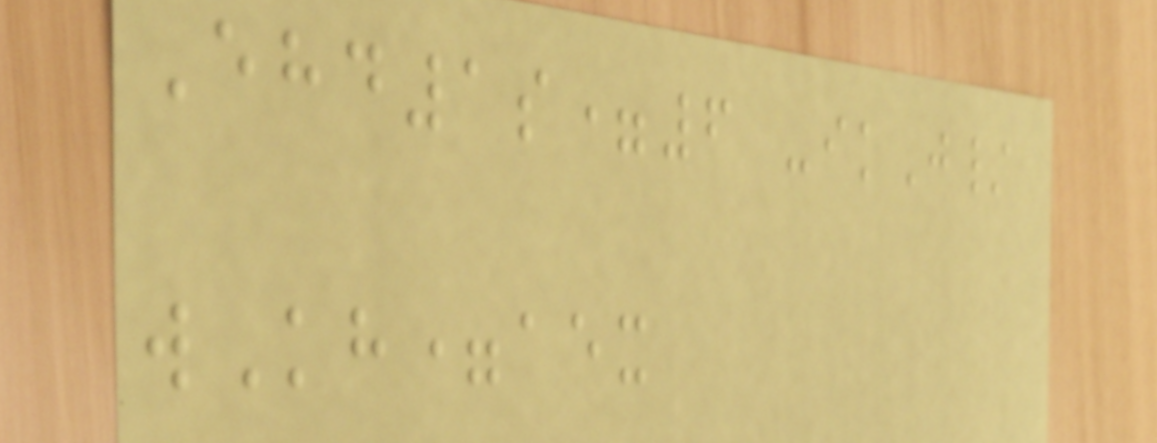Ehd1s=6 -ikJ/
wKh=aex
